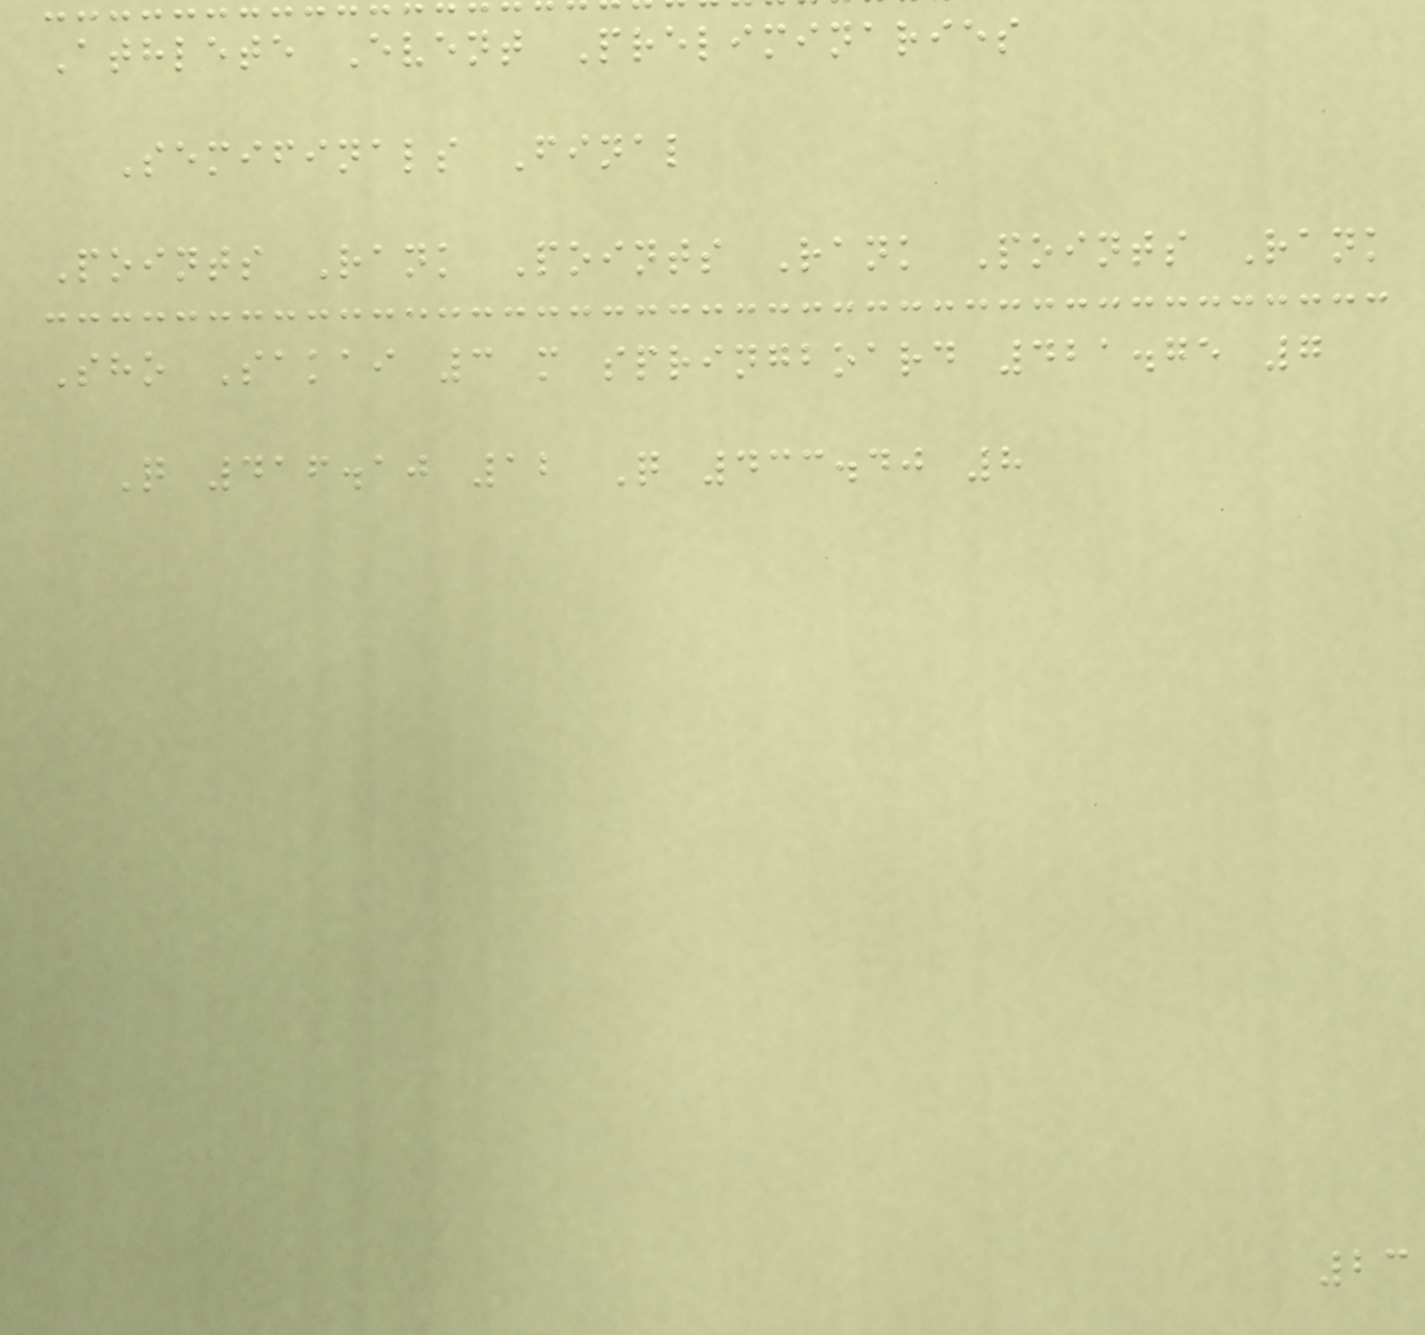Athlete Event Preliminaries
Semifinals Final
Points Rank Points Rank Points Rank
Sho Sakai 3 m springboard 421.75 7
Q 416.10 12 Q 433.40 8
23
